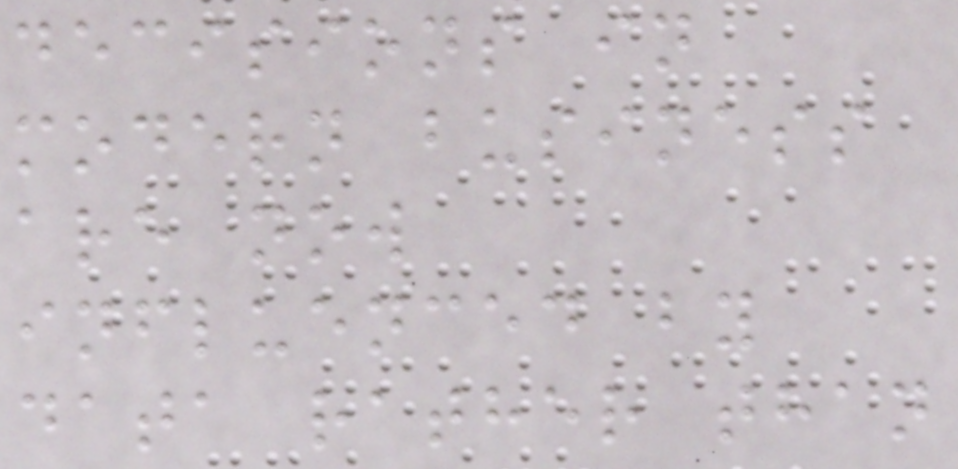decisions in
modern business
are now
influenced by
data rather than
